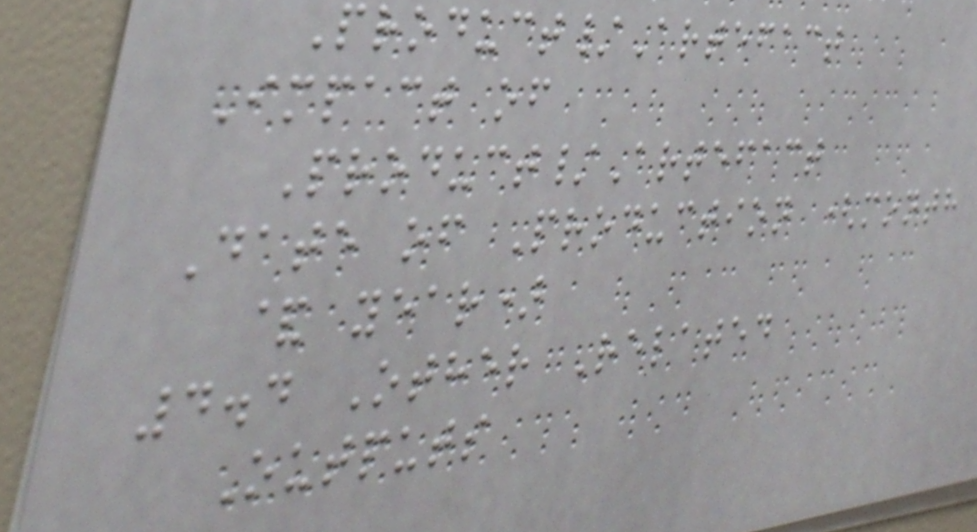Product/Artefact
Impact of
Product/Artefact
Date of Production (month
& year)
4.4 Other Related
Outputs
